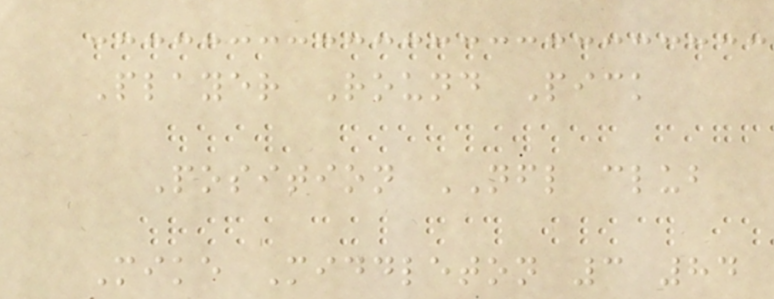Player Round Pick
Position NFL club
Mike Middleton 3 84
